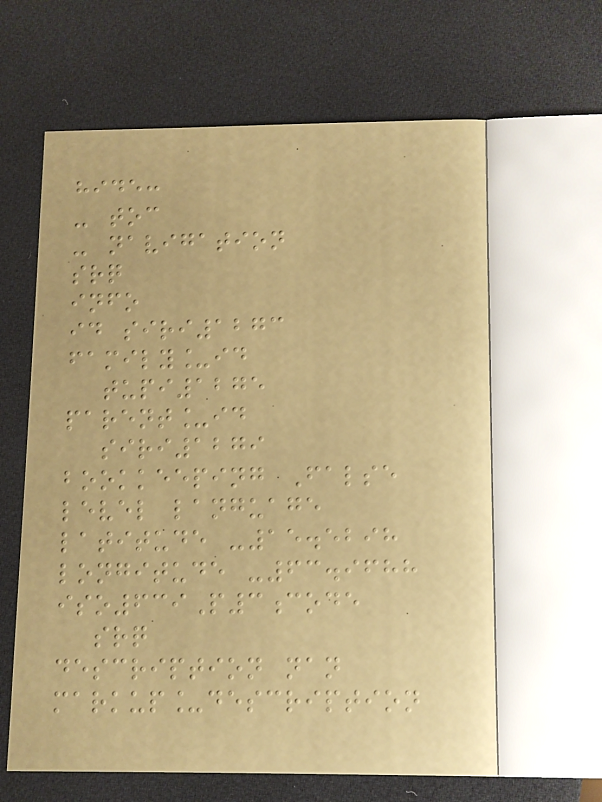hide:
- toc
- navigation
srq
info
id siri1273
family_id
tupi1275
parent_id
siri1279
bookkeeping False
level language
latitude -15.5298
longitude -63.9688
iso639P3code
srq
description nan
markup_description
